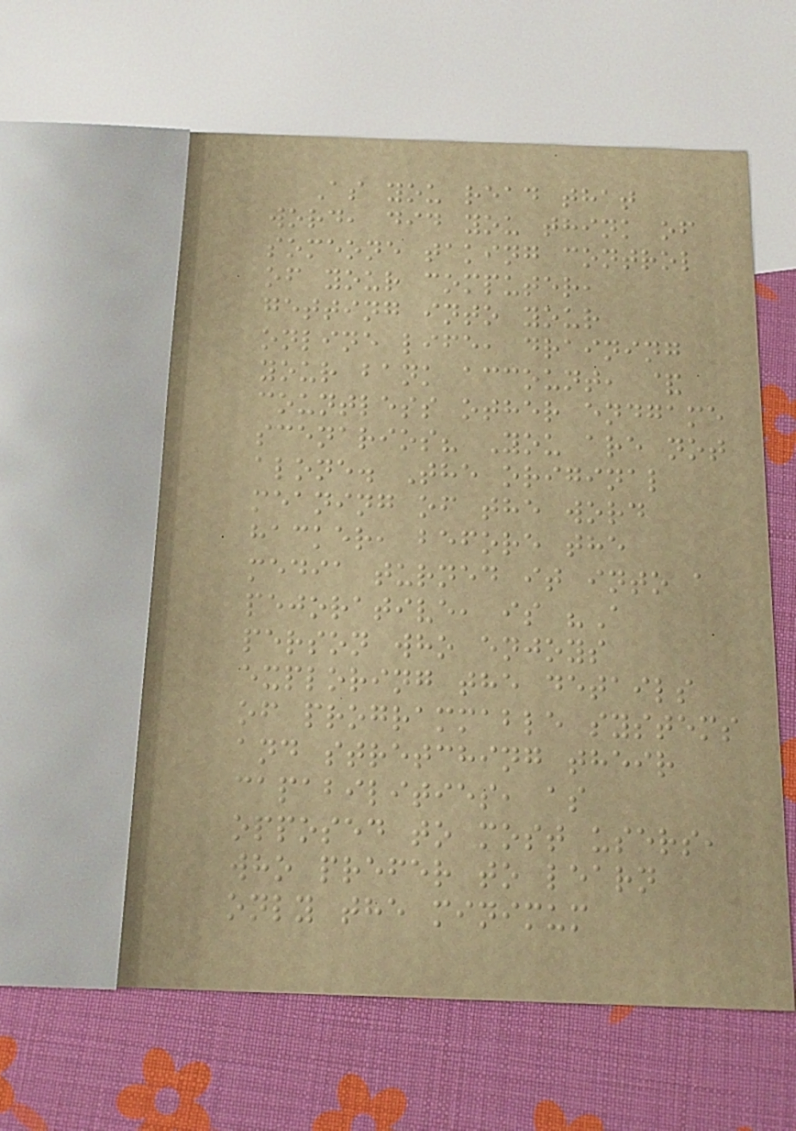As you read that
word, did you think of
someone taking control
of your computer,
getting into your
online life, draining
your bank account, &
countless other endgame
scenarios? You are not
alone. The original
meaning of the word
hacker, before the
media turned it into a
pejorative, is "A
person who enjoys
exploring the details
of programmable systems
and stretching their
capabilities, as
opposed to most users,
who prefer to learn
only the minimum
